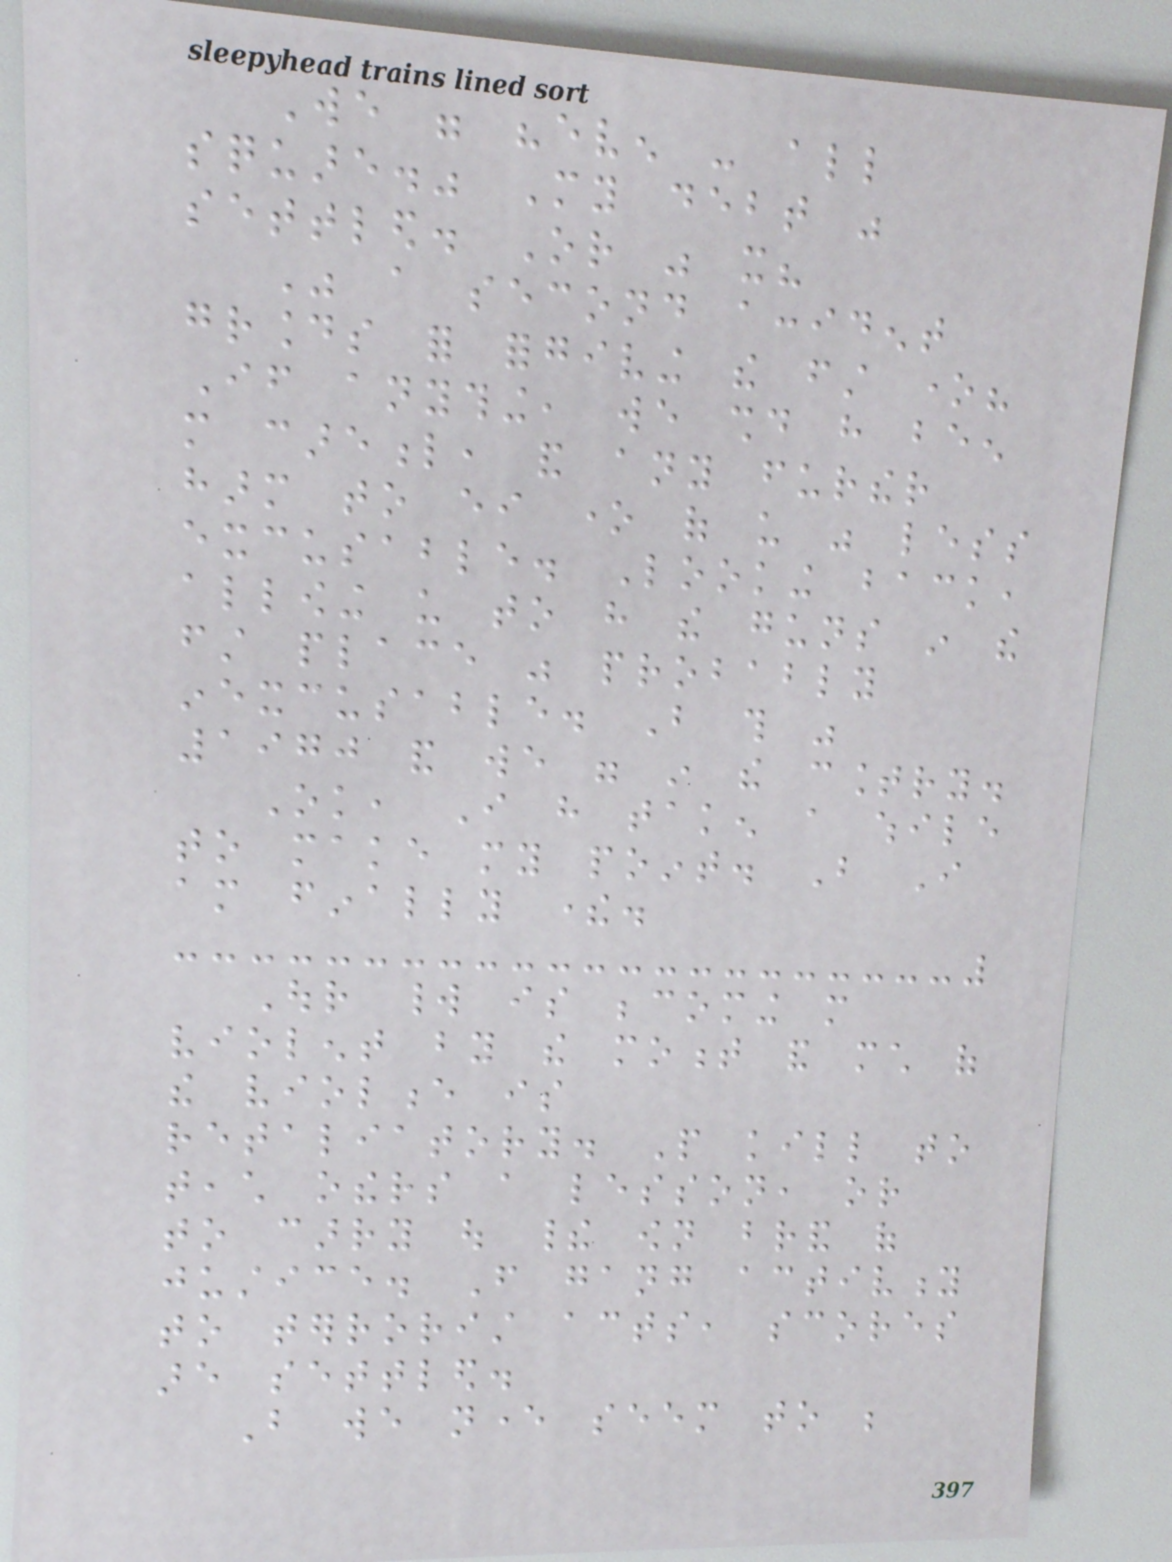We were "even - all
square." My debt was
settled. Or was it?
Was a second accident
grounds for forgiving the first one?
If anything, we should have been
more careful, and any further
harm to either one of us was less
excusable. Looking back,
allowing us to have the guns in the
first place was probably
inexcusable. But this was
1970 and we were in the country.
Ok, I have taken a while
to make my point. But I
am finally there.
Our world is becoming more
violent by the moment and much of
the violence is
retaliatory. People kill to
teach others a lesson, or
to carry out their own brand of
justice. From gang activity
to terrorist acts, scores
are settled.
But we never seem to be
